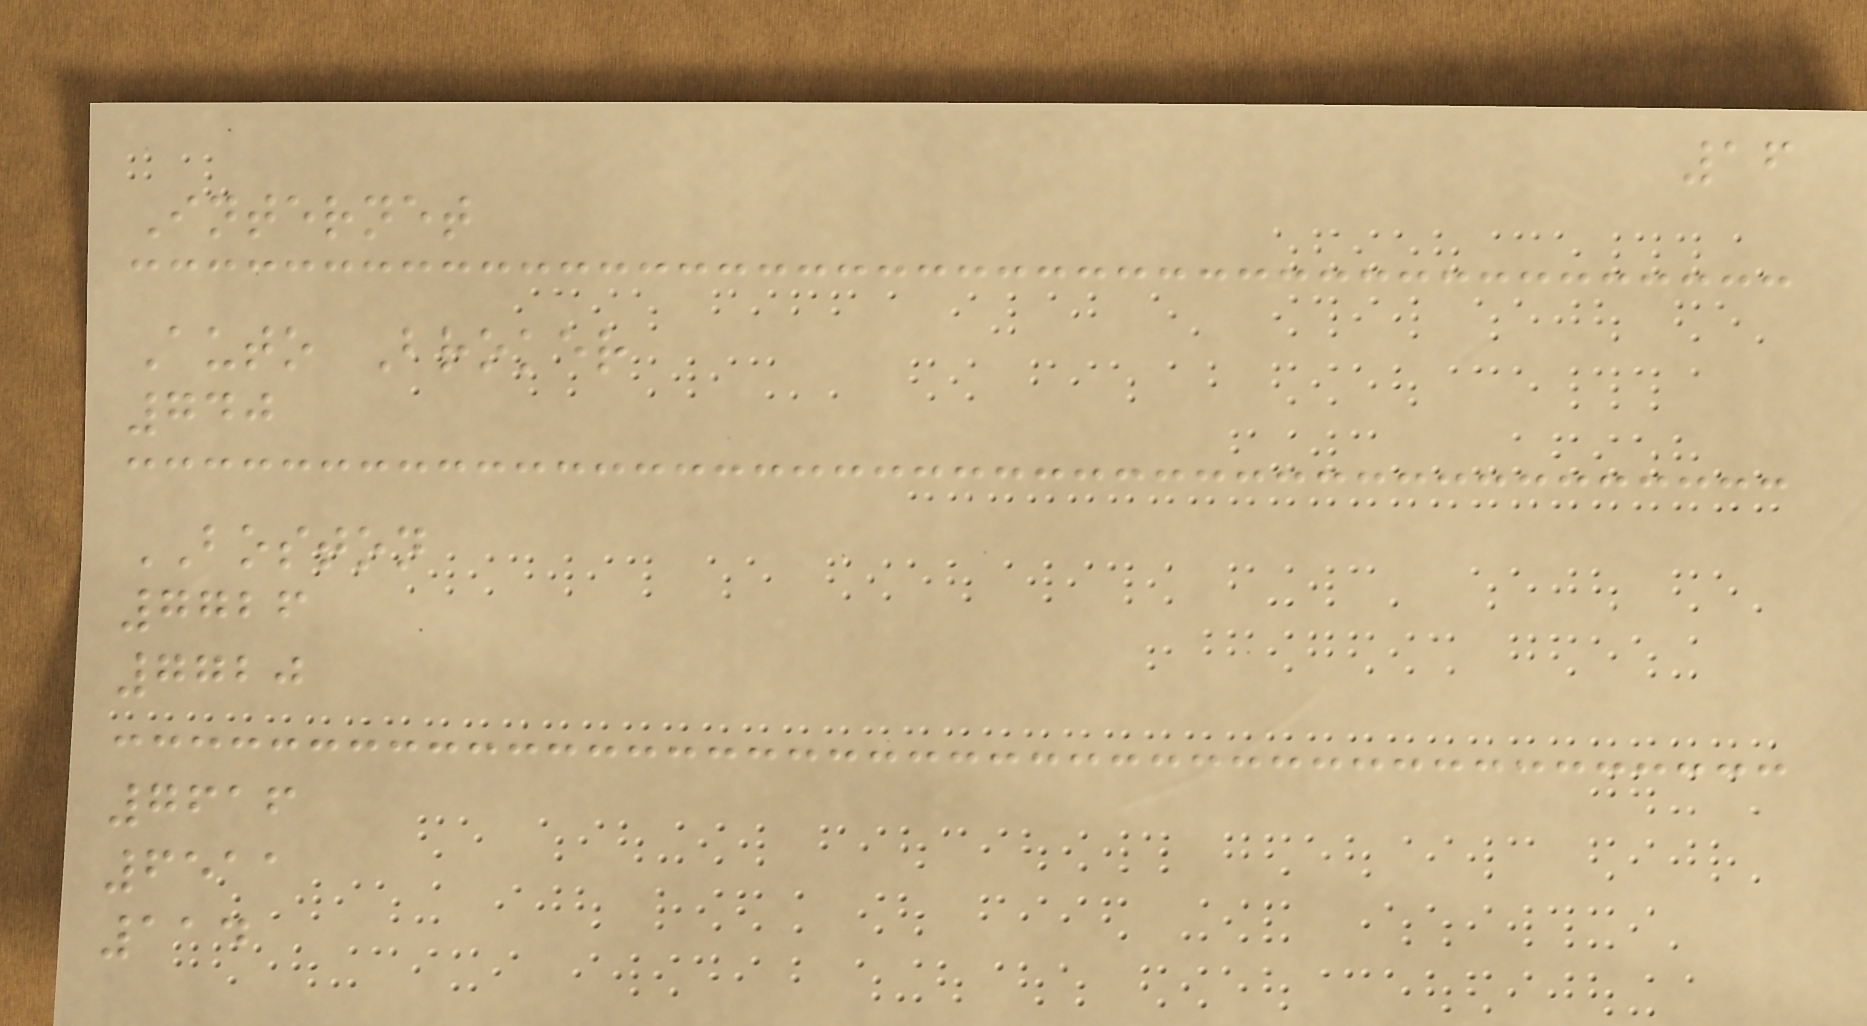16
Internet
Auto Broker
740
BOSTON
7726
7720
7616
6511
114
